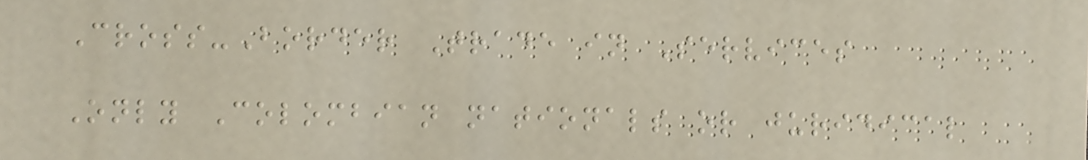Cross-Border Trade in Services
Only Colombian nationals or juridical
